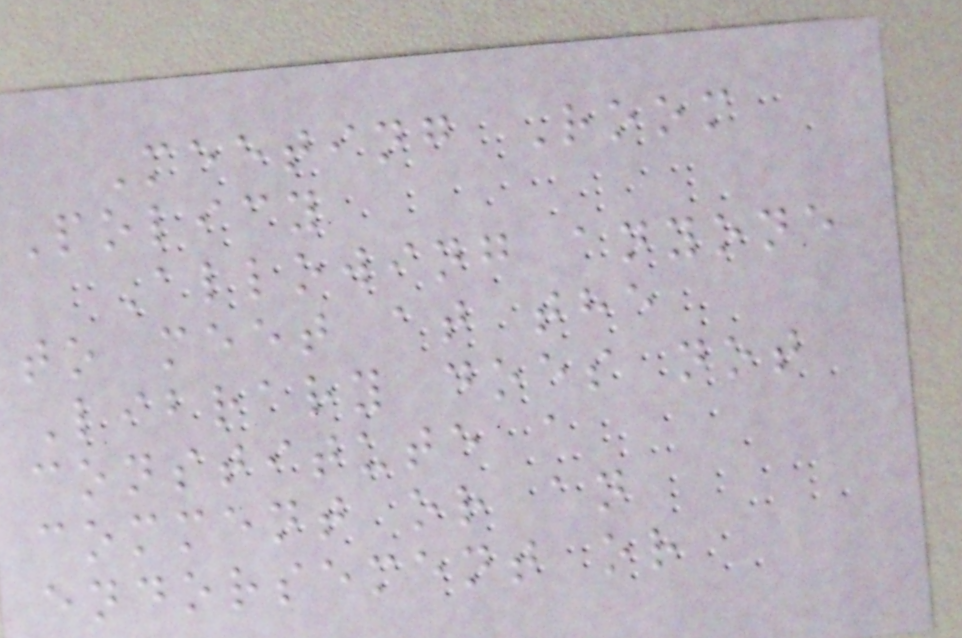Meeting Room
Policy
Allowing anyone
to meet at the
Library does not
constitute a
comment or an
endorsement or
